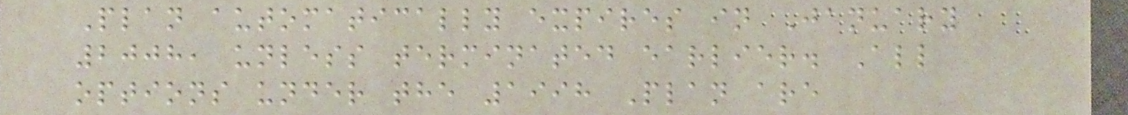Plan automatically expires in January
2008, unless terminated earlier. All
options under the 1998 Plan are
